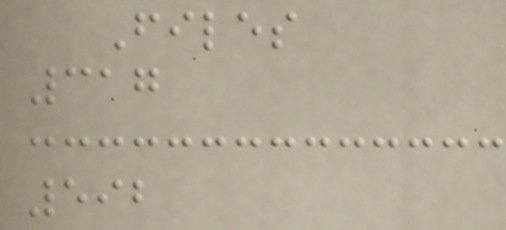Files
317
592
